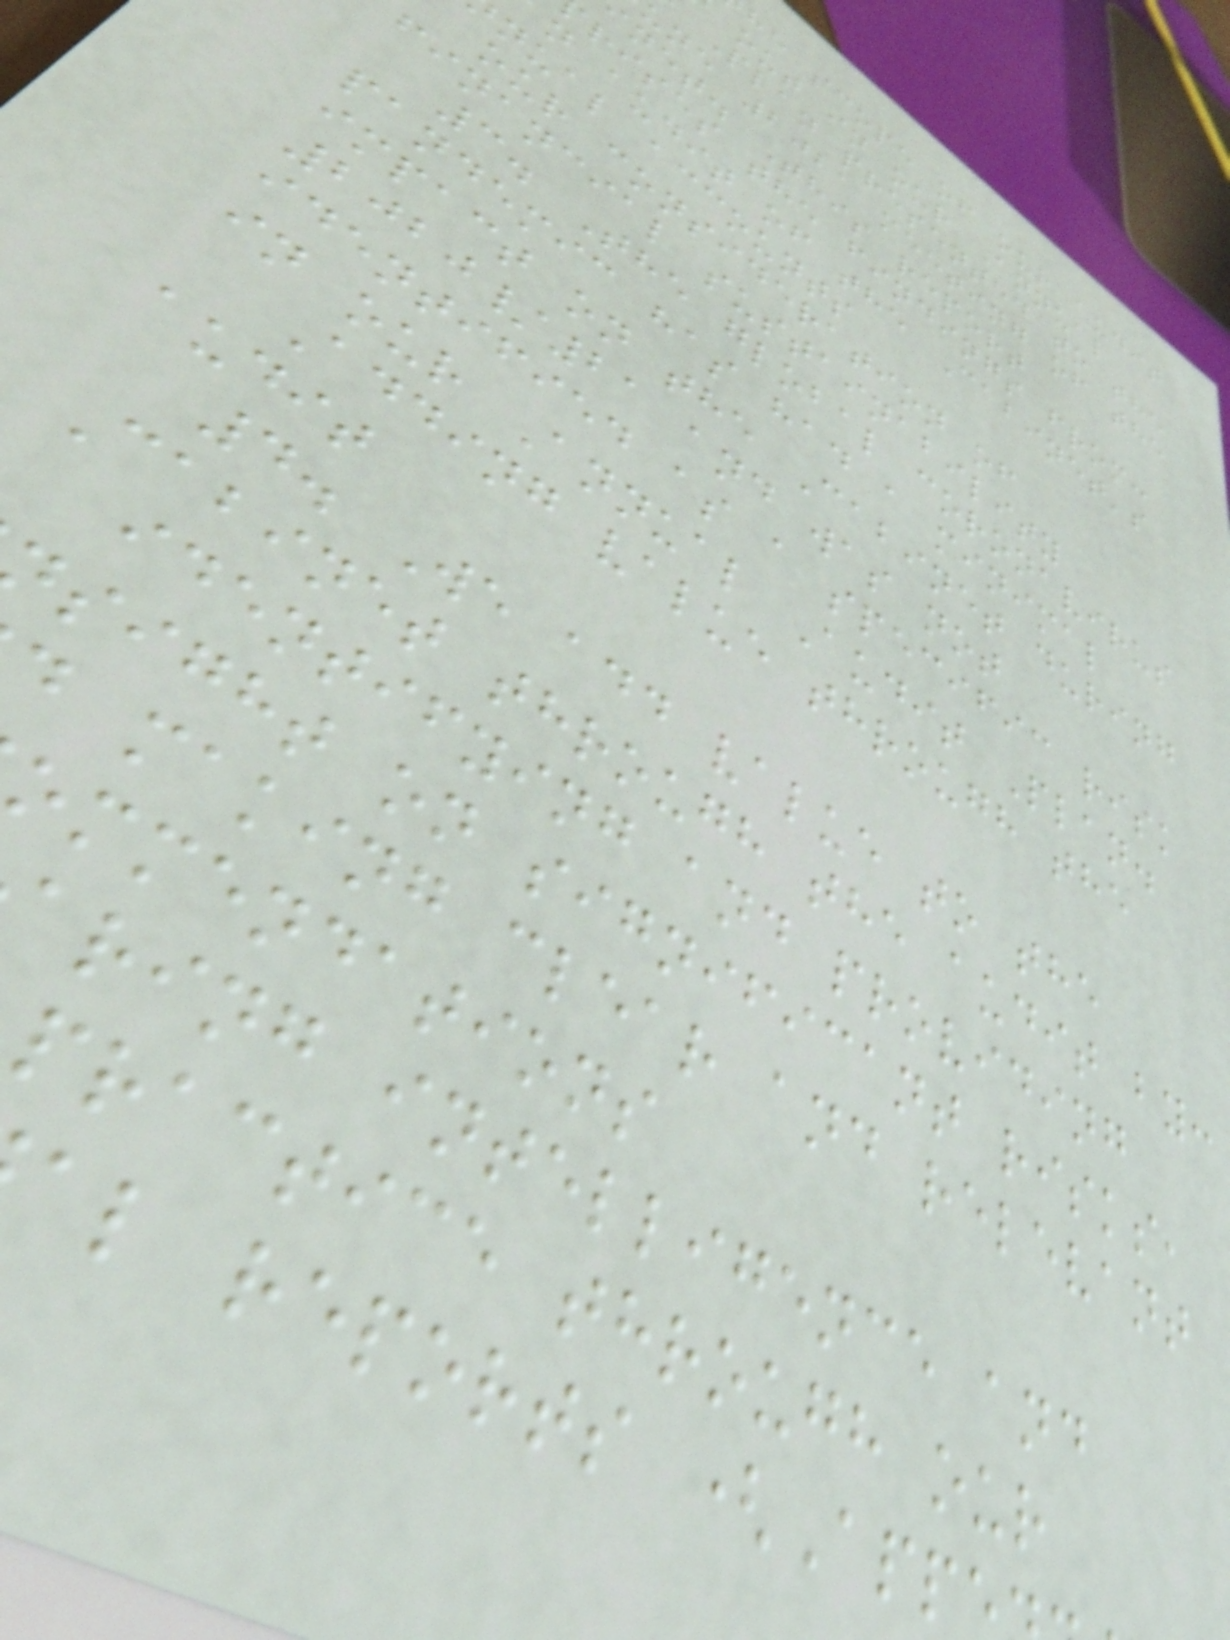he scope of our audit
out in our Annual
Plan presented to the
une 2021 meeting of the
net. This report
rises the findings from:
n audit of the Cabinet's
nual accounts
our consideration of
financial sustainability
3. The global coronavirus
pandemic has had a minimal
impact on the Cabinet during
2020/21 and was not
identified as a specific risk
in our Annual Audit Plan.
Adding value through the
audit
4. We add value to the
Cabinet through the audit by:
identifying and providing
sight on significant risks,
making clear and relevant
ommendations
aring intelligence and
practice through our
al reports (App
